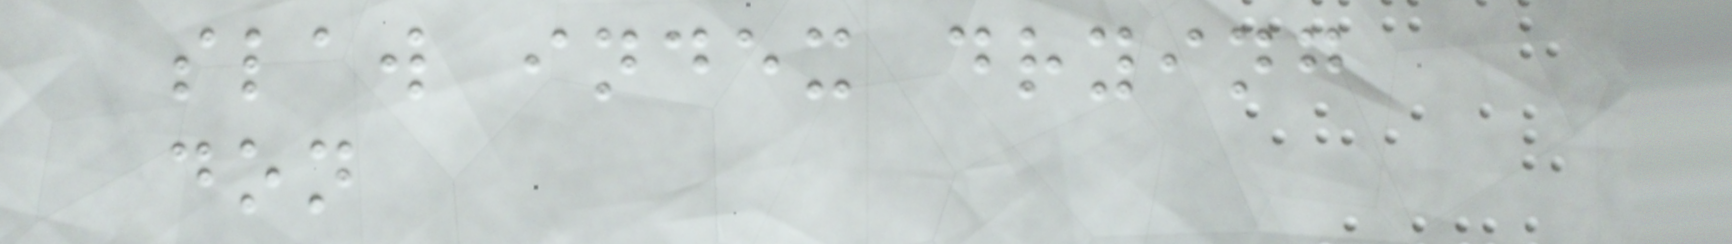slaw index drying
don
